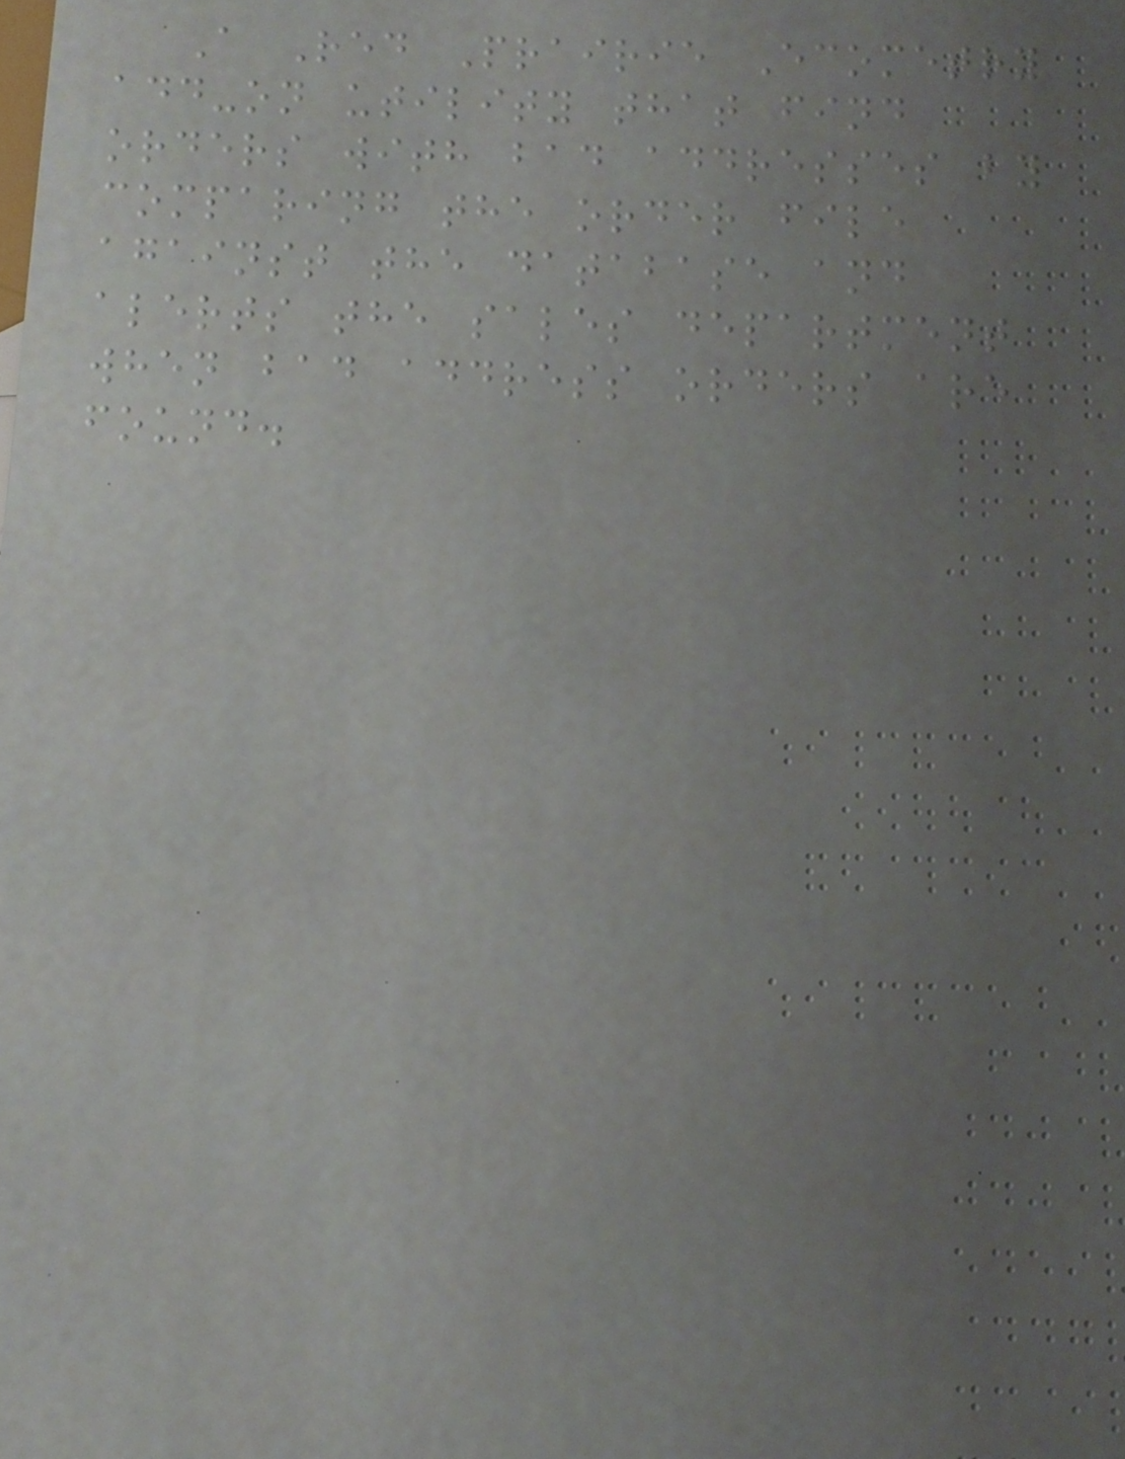A Red Prairie Ecometry
add-on utility that find
orders with bad addresses by
comparing the order file
against the database and
alerts the sales department
when bad address orders are
found.
